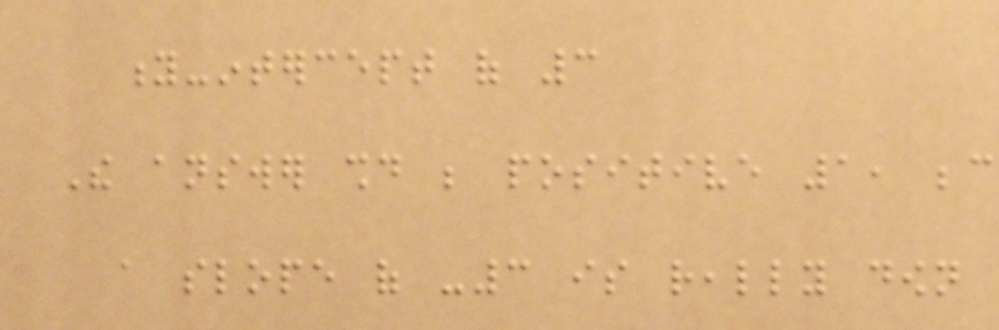y-intercept of 3
The answer should be positive 1, because
a slope of -3 is really down
